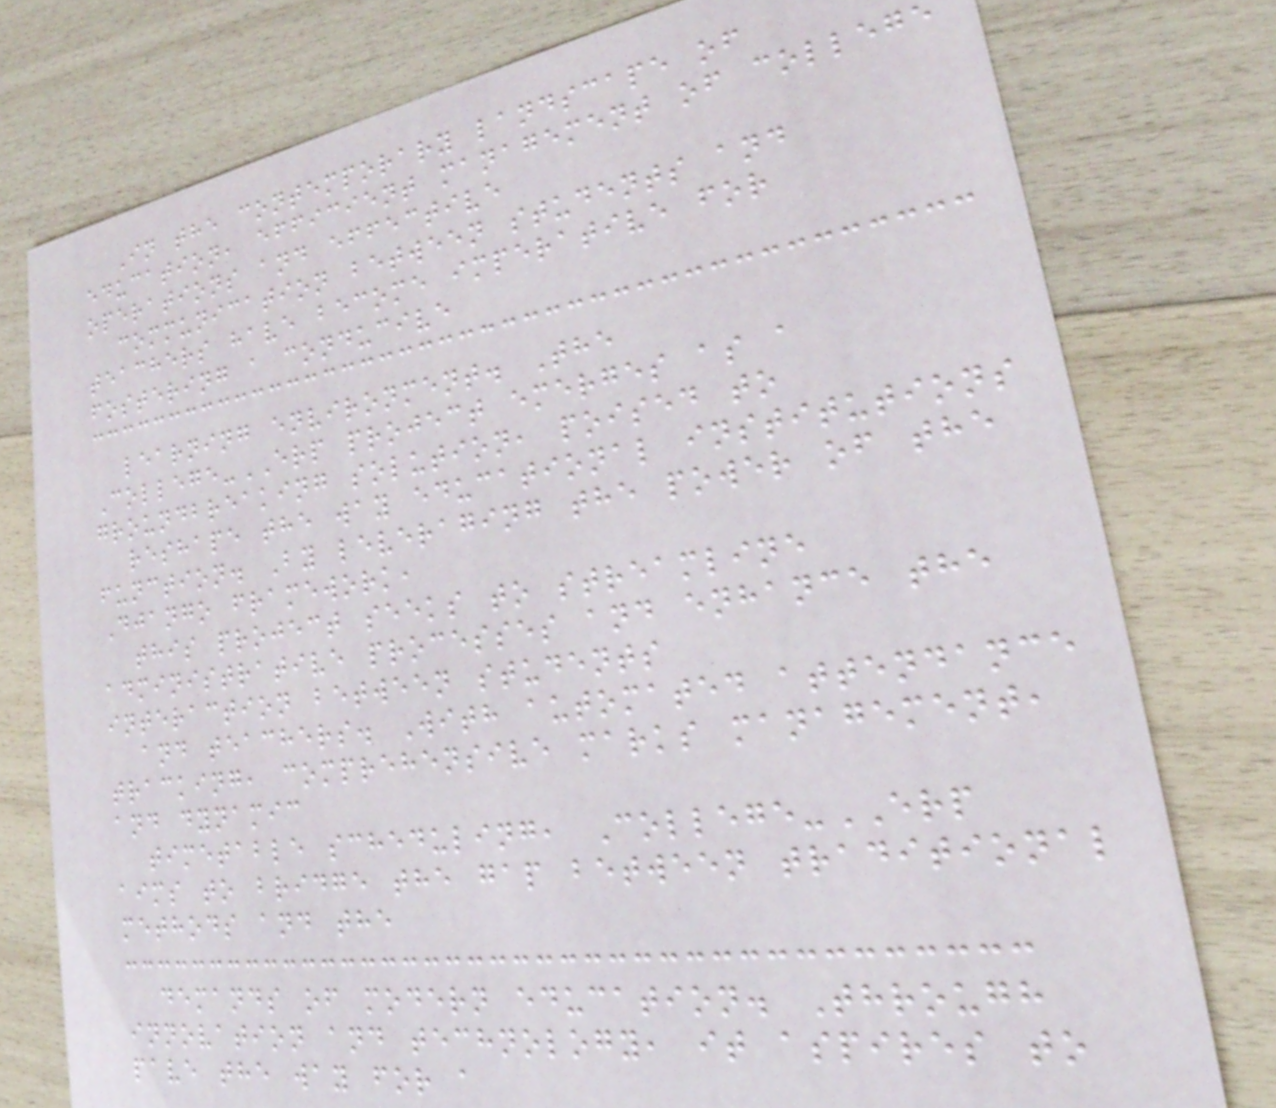In the contemporary landscape of
education, efficient management of college
operations and effective
communication between students and
teachers have become imperative for
fostering a conducive
learning environment. The
College-ERP project emerges as a
groundbreaking solution, poised to
reshape the way educational institutions
function. By leveraging the power of the
Django framework,
this project seeks to streamline
administrative processes and enhance the
interaction between students
and teachers. With automated attendance
tracking, comprehensive marks management,
and dynamic
timetable scheduling, College-ERP
aims to bridge the gap between traditional
methods and the
demands of modern education. Through
innovation and technology, it aspires to
pave the way for a
